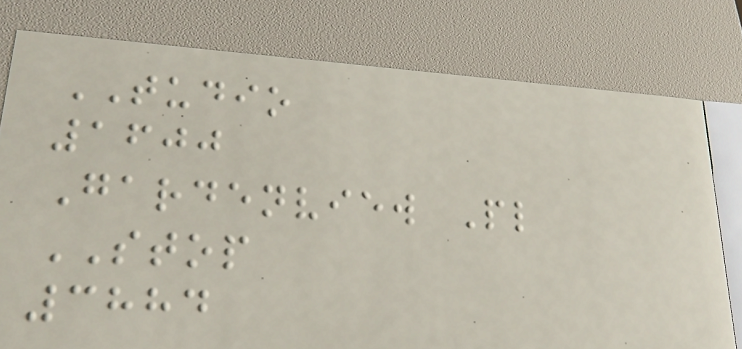TUDIO
1600
Gardenview Pl
STOP
3884
